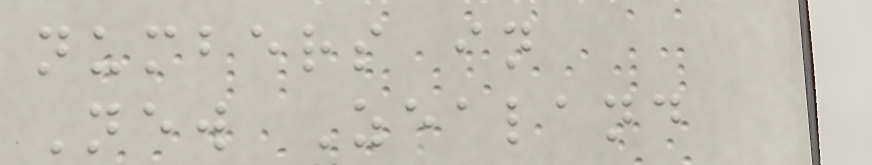numbers in
New Zealand
